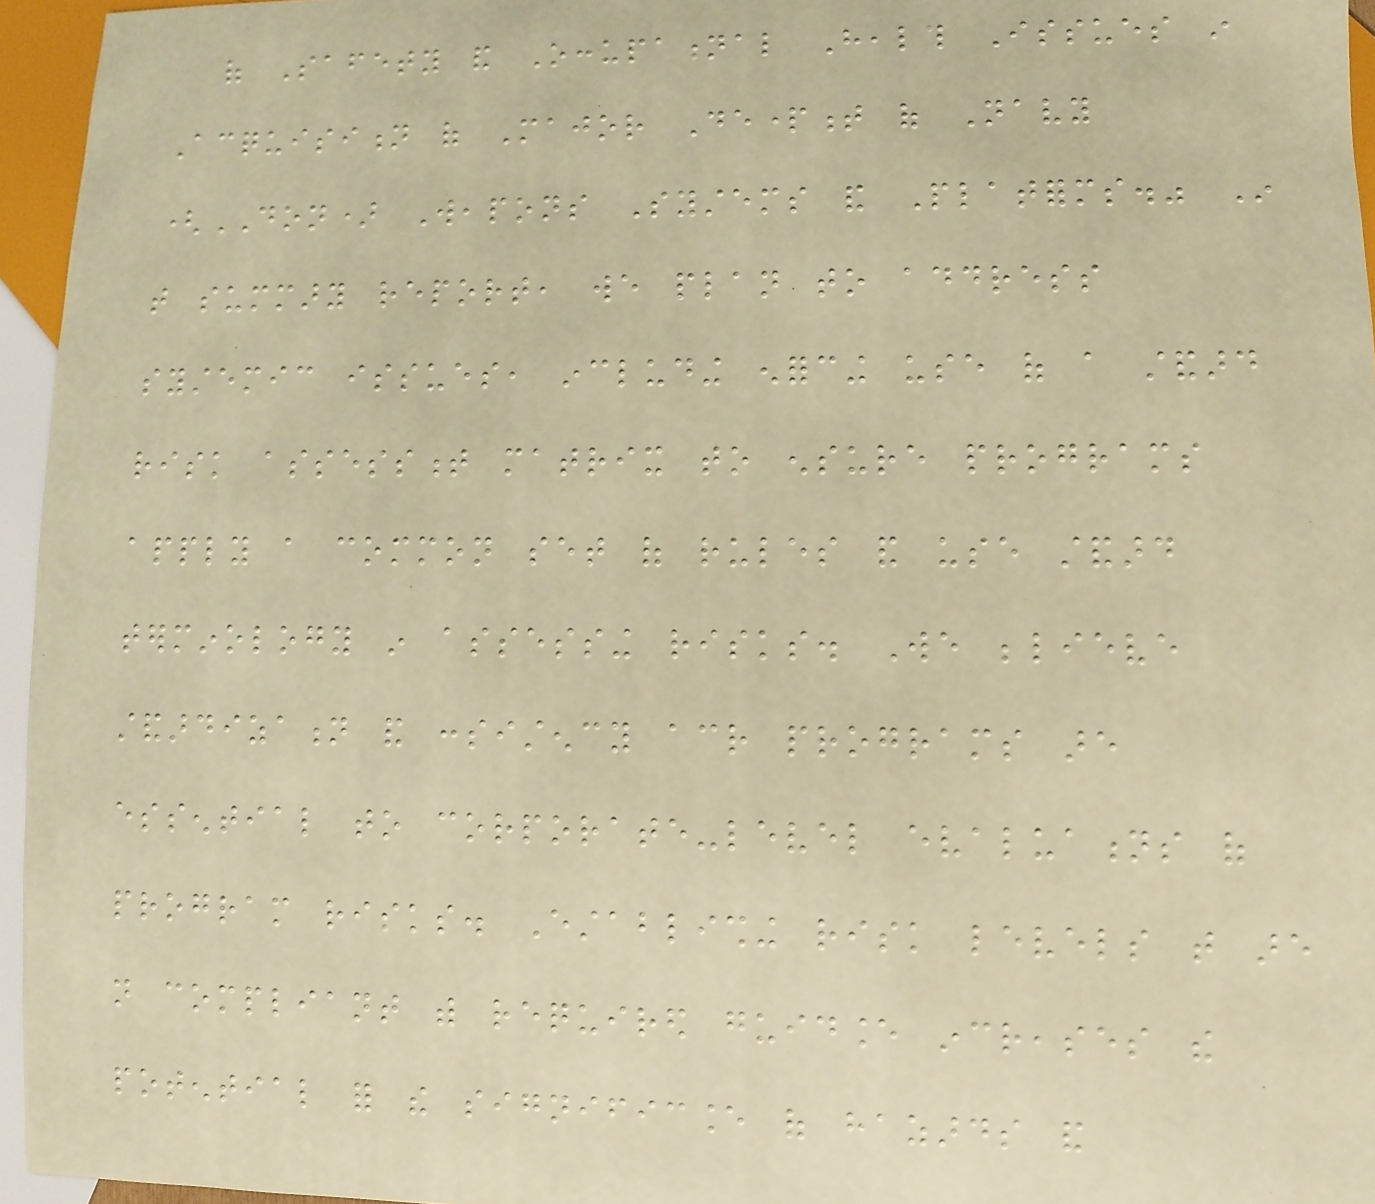of Safety and Occupational Health Issues in
Acquisition of Major Department of Navy
(DON) Weapons Systems and Platforms." In
that summary report, we plan to address
systemic issues, including enforcing use of a standard
risk assessment matrix to ensure programs
apply a common set of rules and use standard
terminology in assessing risks. We believe
standardization and consistency across programs are
essential to corporate-level evaluations of
program risks. Establishing risk levels that are
not compliant with required guidance increases the
potential for the significance of hazards and
